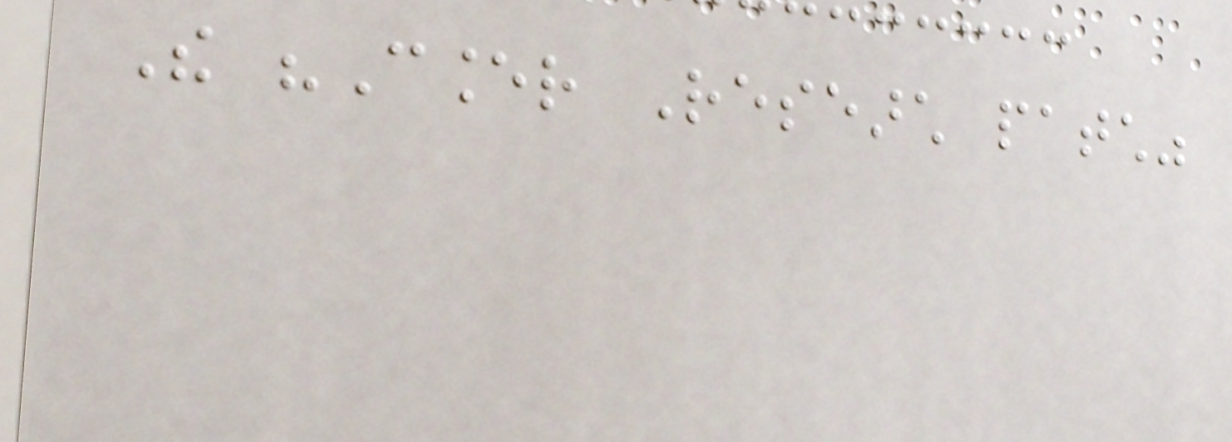The "Cancer Research patch"
